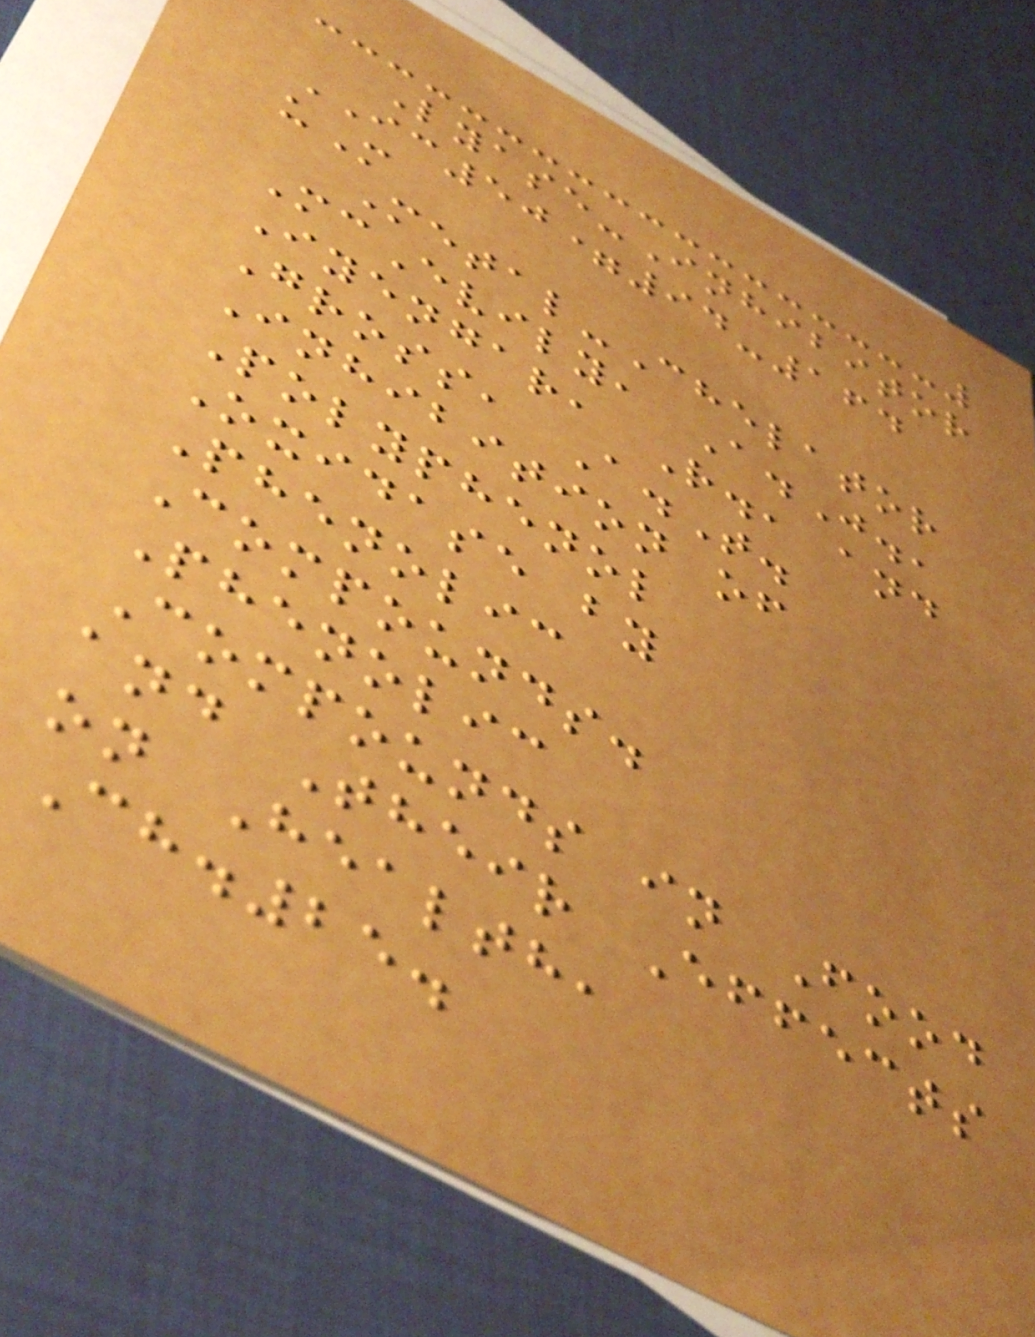Lyase-Inhibitor
IC50=94-164
uM
Metal-Chelator
McEvily, A.J.,
Iyengar, R., and
Gross, A.T.
Inhibition of
Polyphenol
Oxidase by
Phenolic
Compounds.
Phenolic
Compounds in Food
and Their Effects
on Health,
Ch.25.
